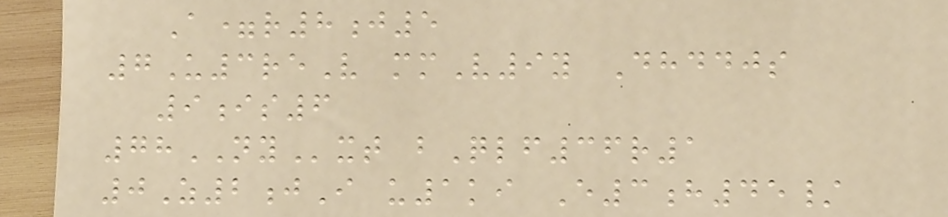A=r8j5
7U3reV mmV9y Dhddjs
9is6
78NYxt bQlf36r1
0Z2jI u1ki E3h45/
